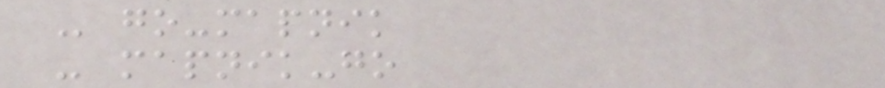- go-mapnik
- mapnik-go
